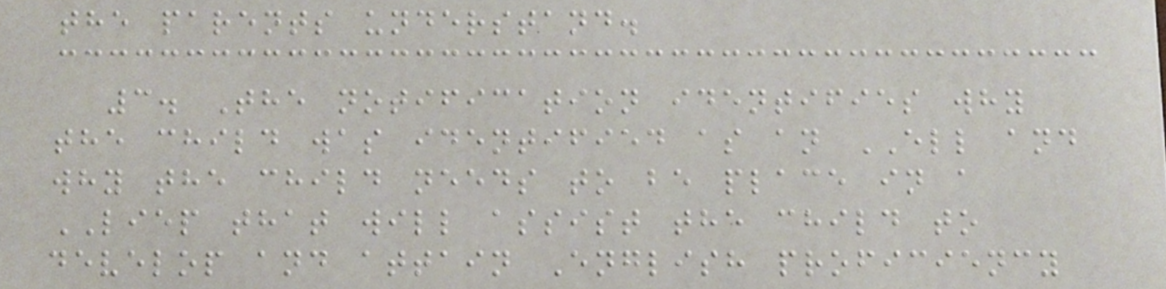the parents understand.
3. The notification identifies why
the child was identified as an ELL and
why the child needs to be place in a
LIEP that will assist the child to
develop and attain English proficiency
